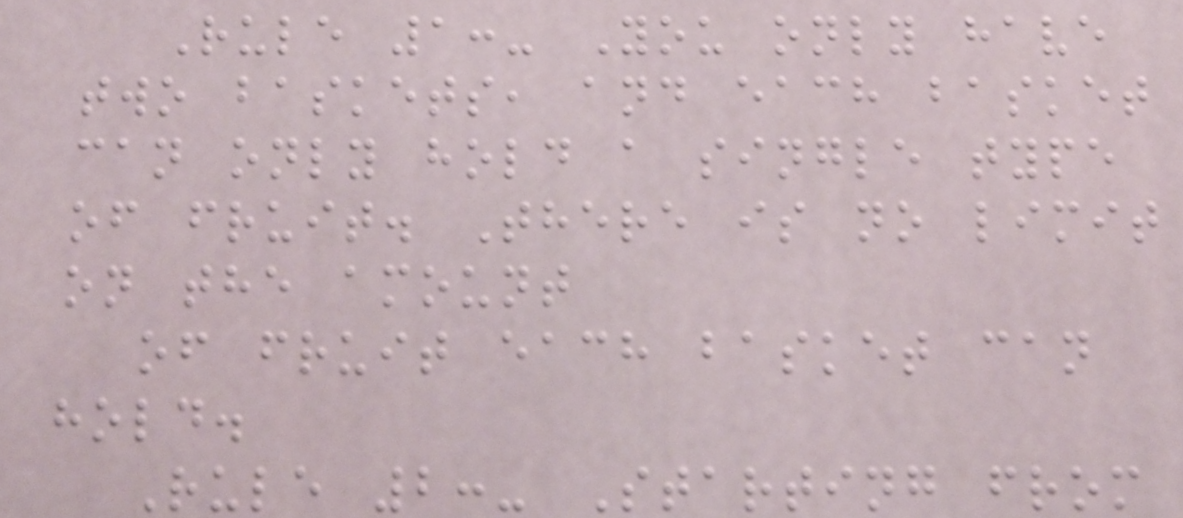Rule 1:- You only have
two baskets, and each basket
can only hold a single type
of fruit. There is no limit
on the amount
of fruit each basket can
hold.
Rule 2:- Starting from
